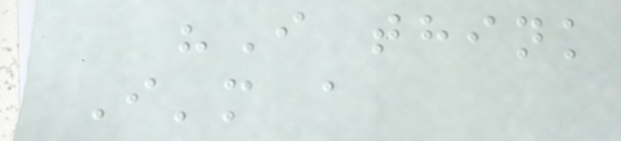"I think
I'm a
